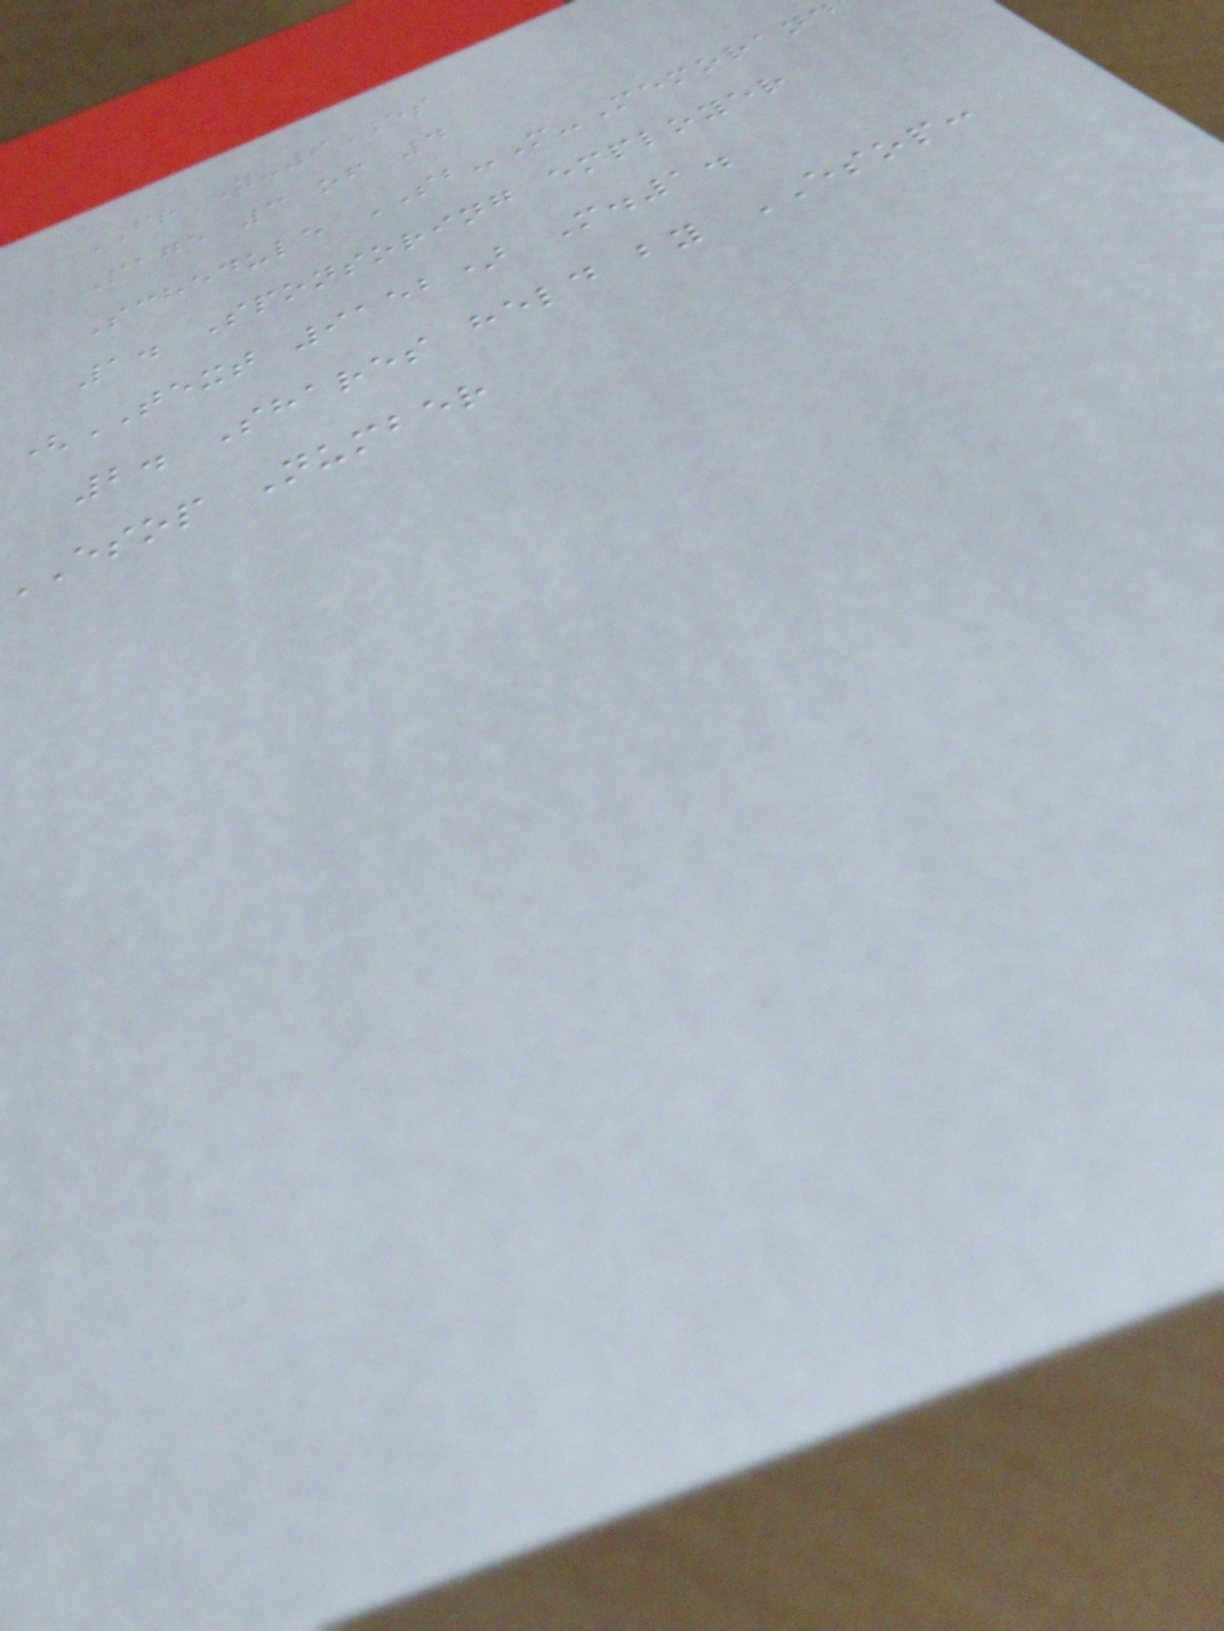FR Y-9ES
Page 3 of 4
Schedule SB-M-Memorand
1. Sponsoring employer
(TEXT 9152) M.1.
2. Shares held by ESOP:
ESOP Number
